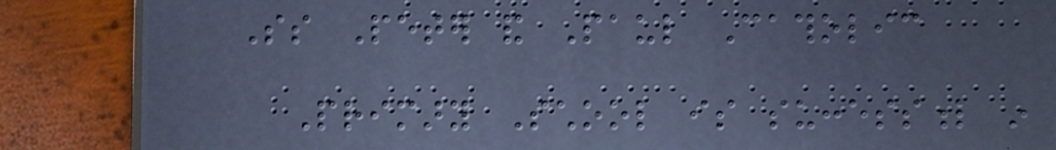Ss Peter and Paul Catholic
Primary School is successful in
